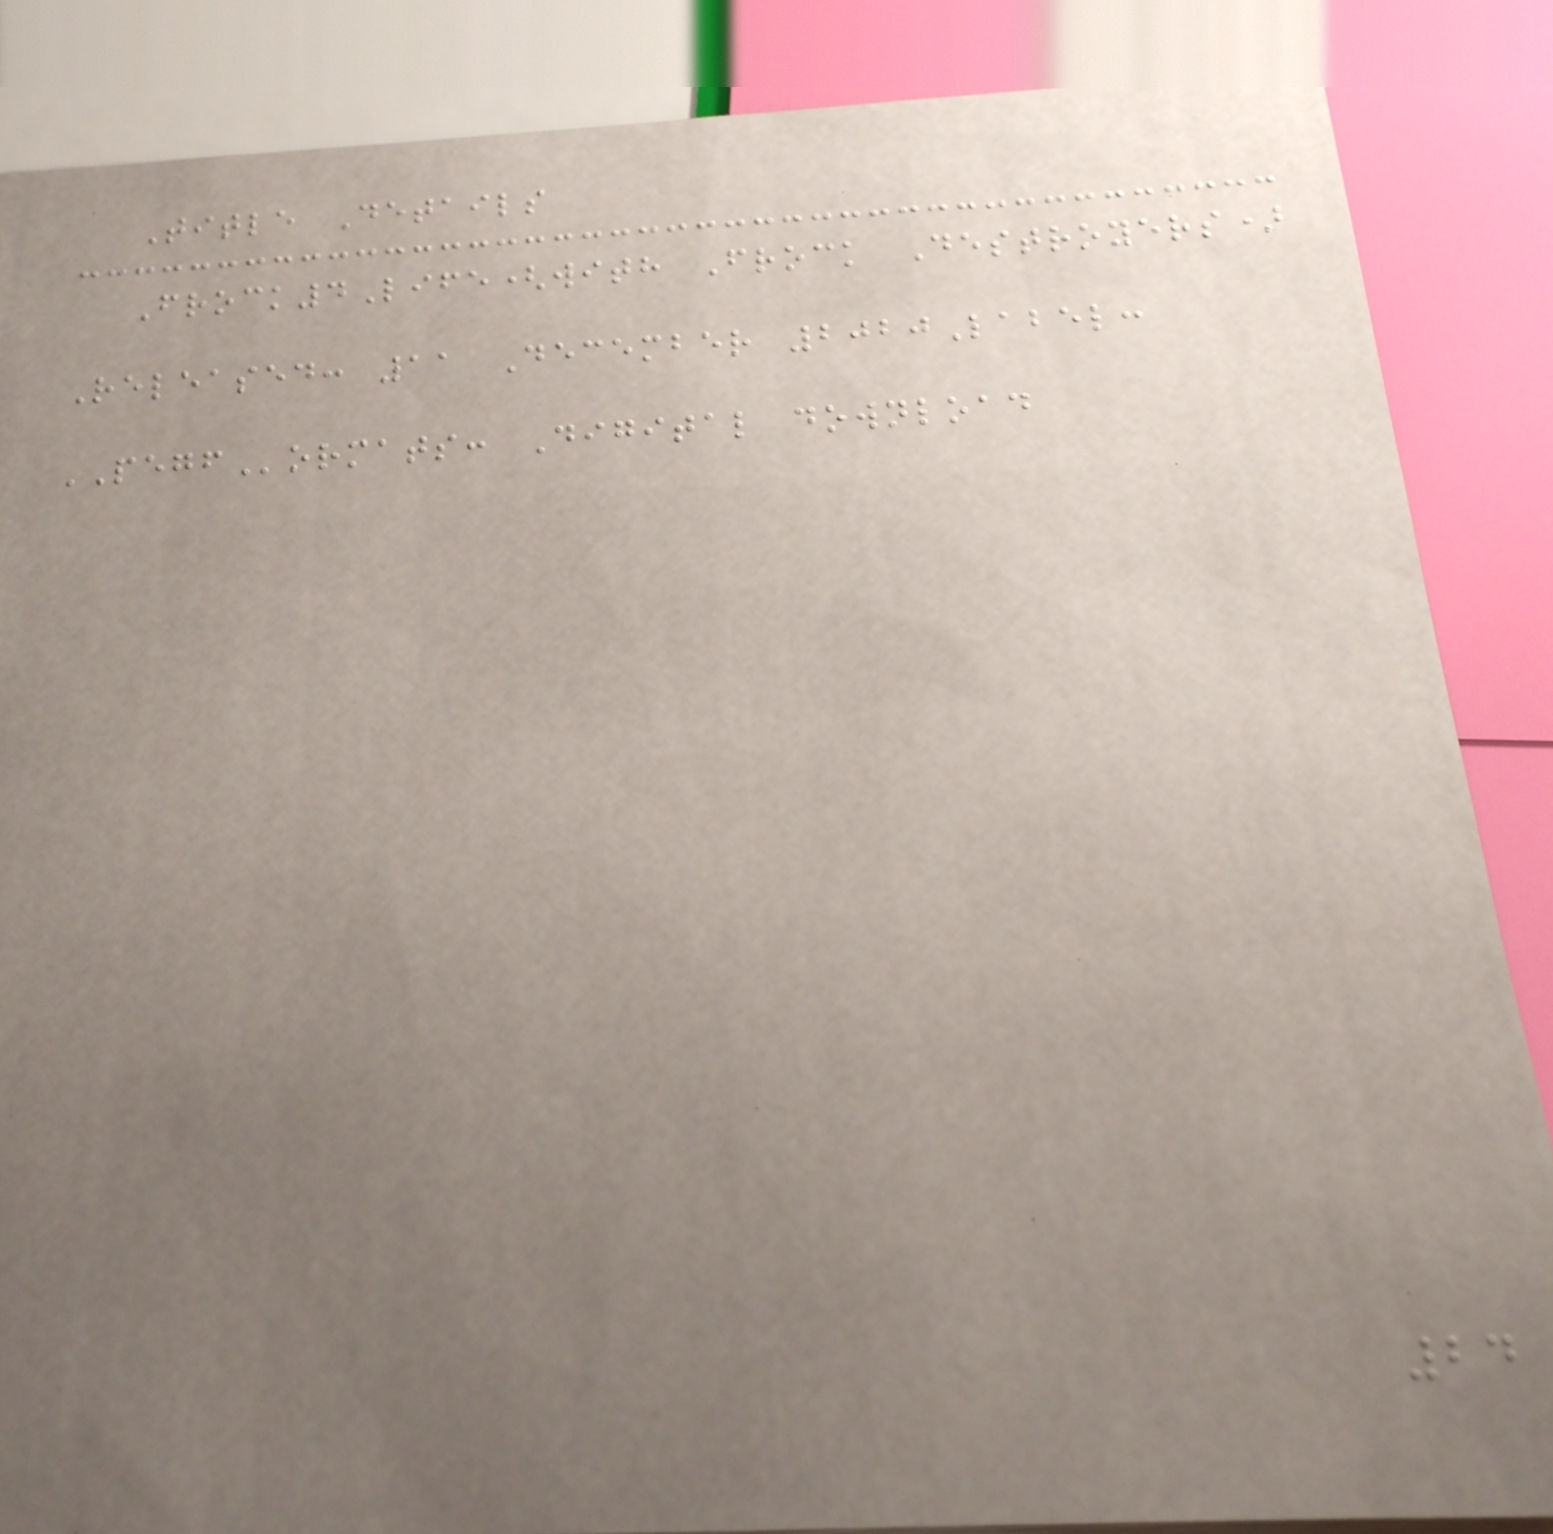Title Details
Frock4Life(with Frock Destroyers)
Released: 11 December 2020Label:
PEGFormats: Digital download
24
